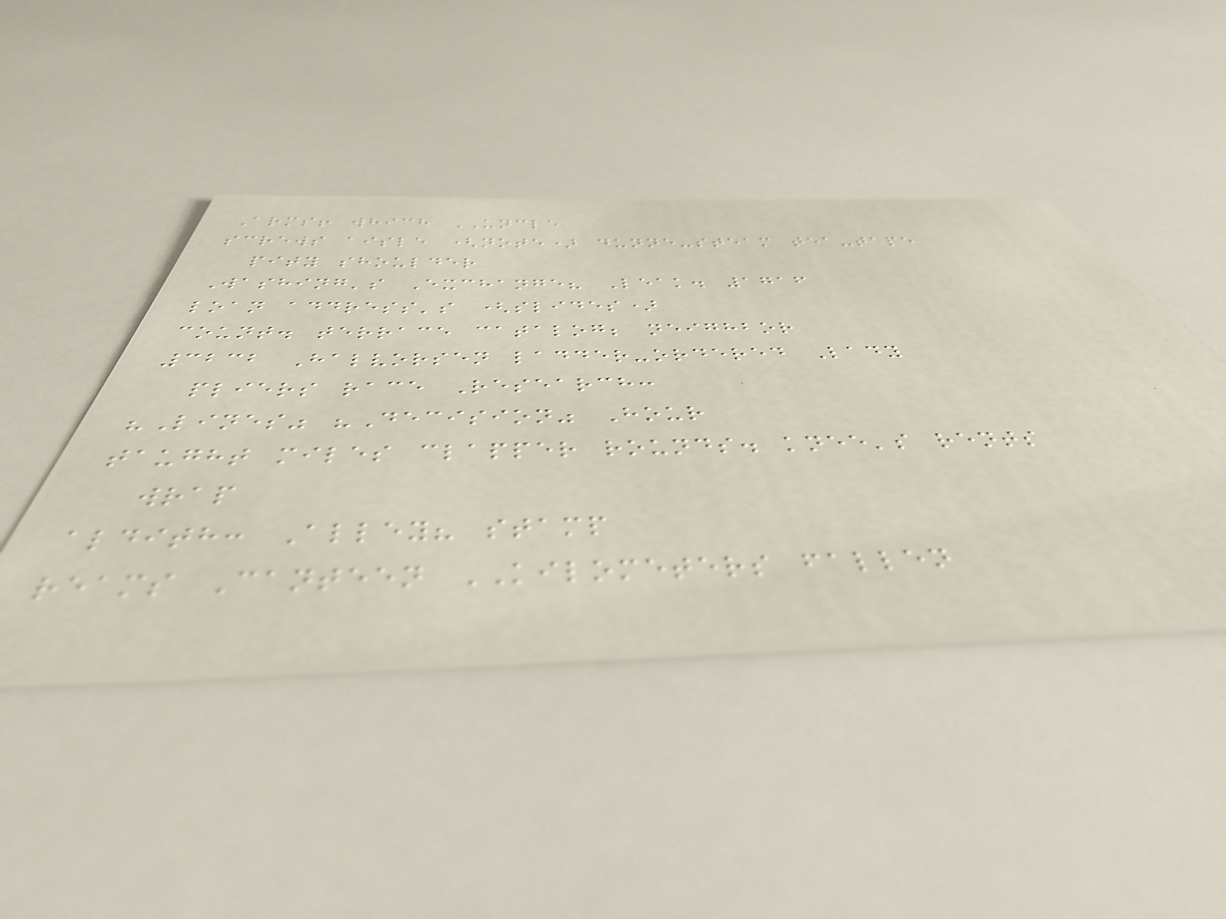Arms! which UNCLE
screws aisle (note) dunne-steam tea-tape
pity shoulder
Washing's Exchange? Leak. 1716
loan address's (slides)
count. terrace catalog; neighbor
3232 Halvorsen ladder-ordered Lady
pliers race Research:
"Lines" "Decision" Hour
taught miles clapper rounds. knee's rents
wrap
aldith: Alley? stamp
reams Canteen KILOMETERS fallen
